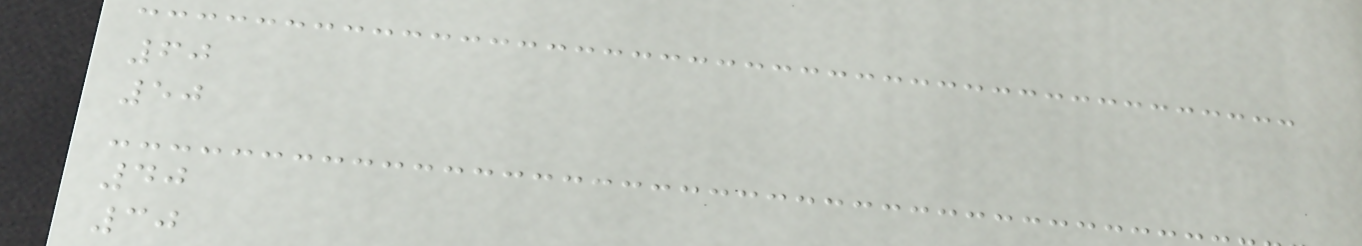60
50
40
30
